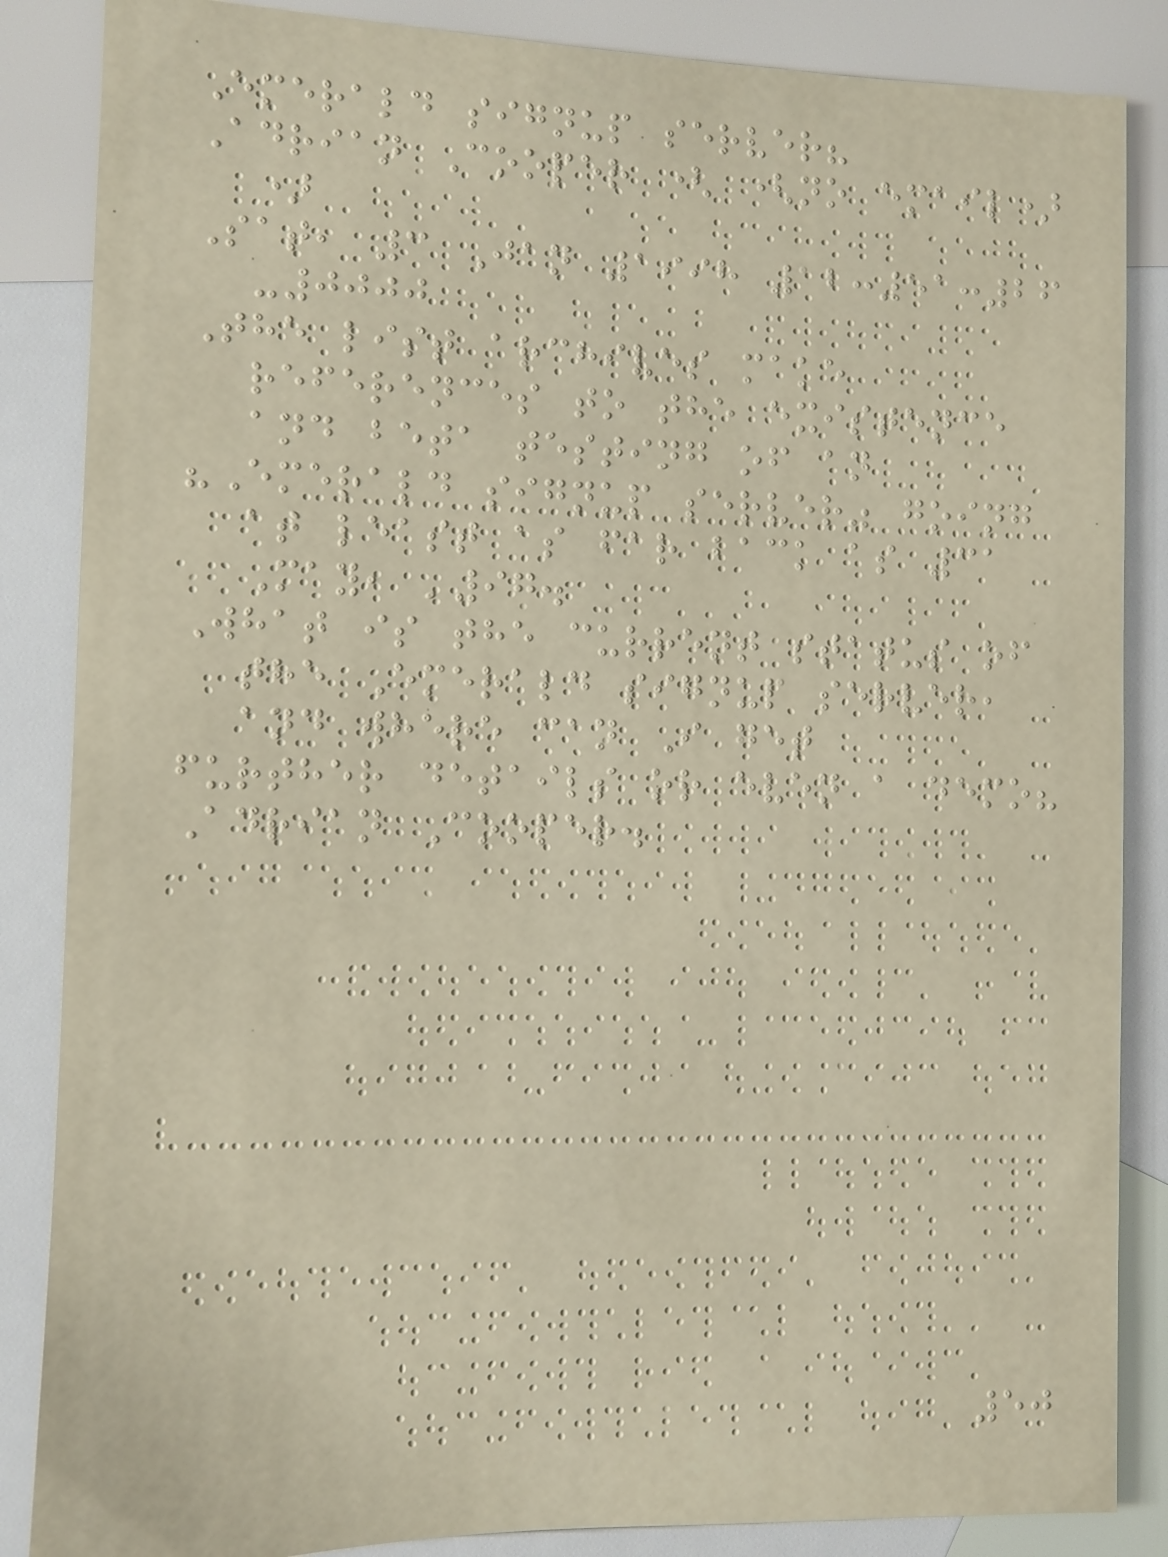Emerald signup server?
Adrian Cooper ( (no email)
)
Sat, 3 Jan 1998 12:51:26
-0000
The list archives make
references to the existence
and beta testing of an
"Emerald signup server" going
at least as far back as 31
May, '97.
What is the current status of
the Emerald signup server,
and where can I get
further details or even a demo?
Adrian Cooper.
50
